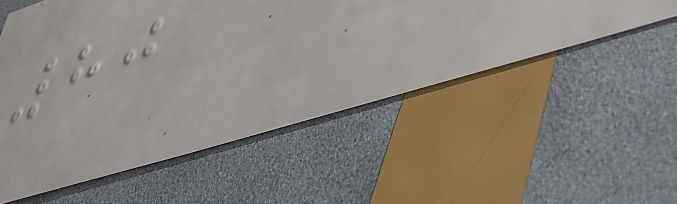80
